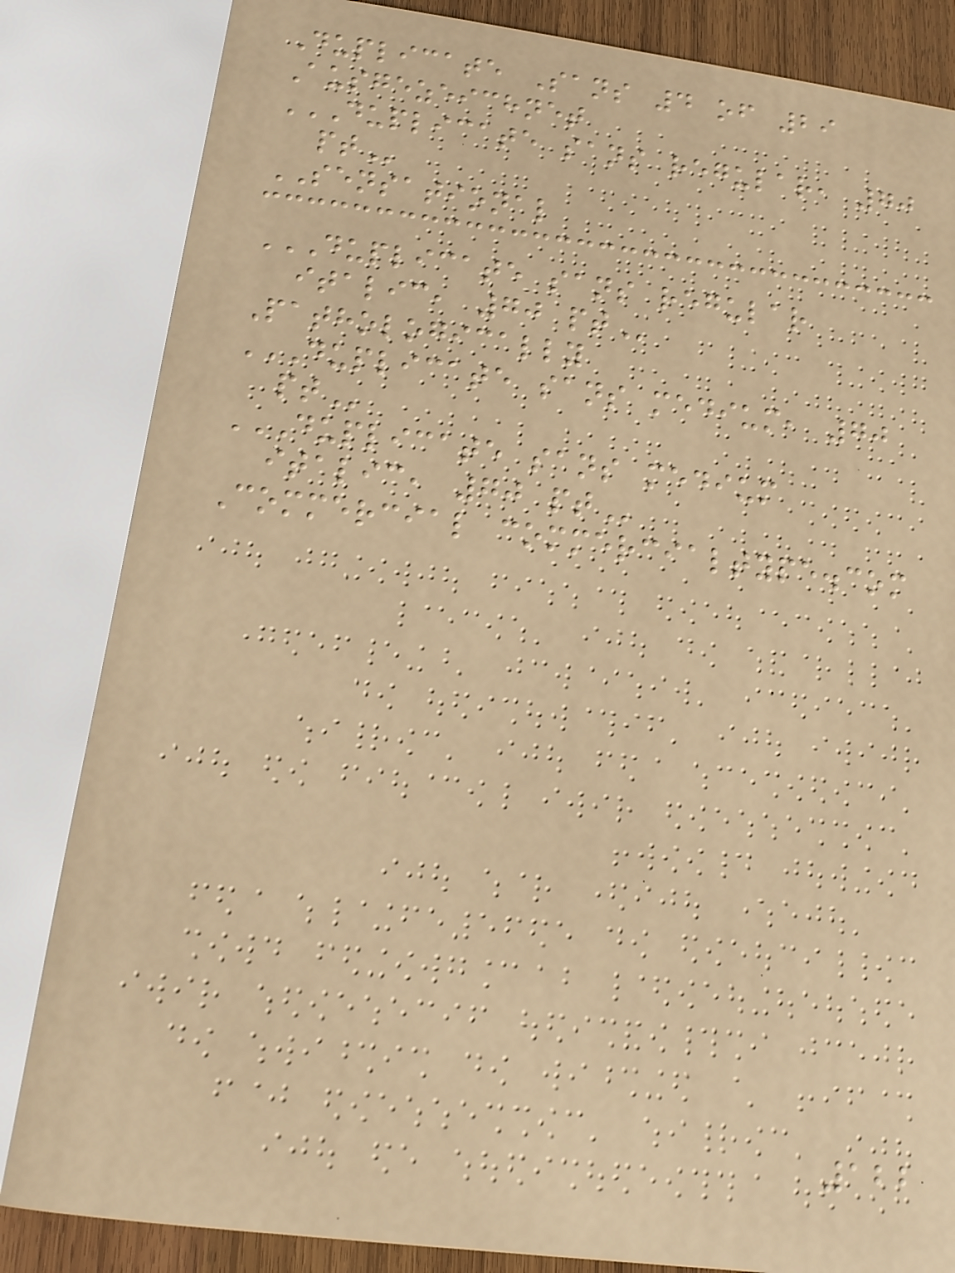Duplicate Sans 4 of 29
Ausgezeichnet
DUPLICATE SANS REGULAR, 70
PT
SENSATIONAL
DUPLICATE SANS REGULAR
ITALIC, 70 PT
Pathologically
DUPLICATE SANS MEDIUM, 70
PT
DUPLICATE SANS MEDIUM
ITALIC, 70 PT
Commercial commercialtype.com
122
